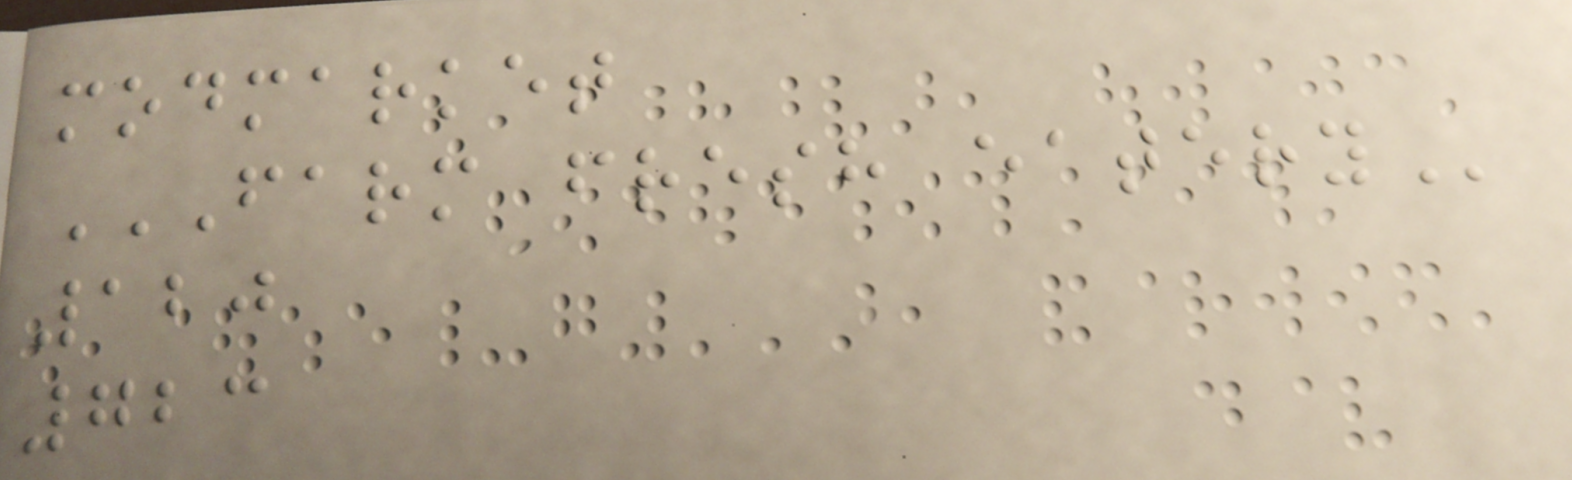modmarket
FARM FRESH EATERY
120
723
